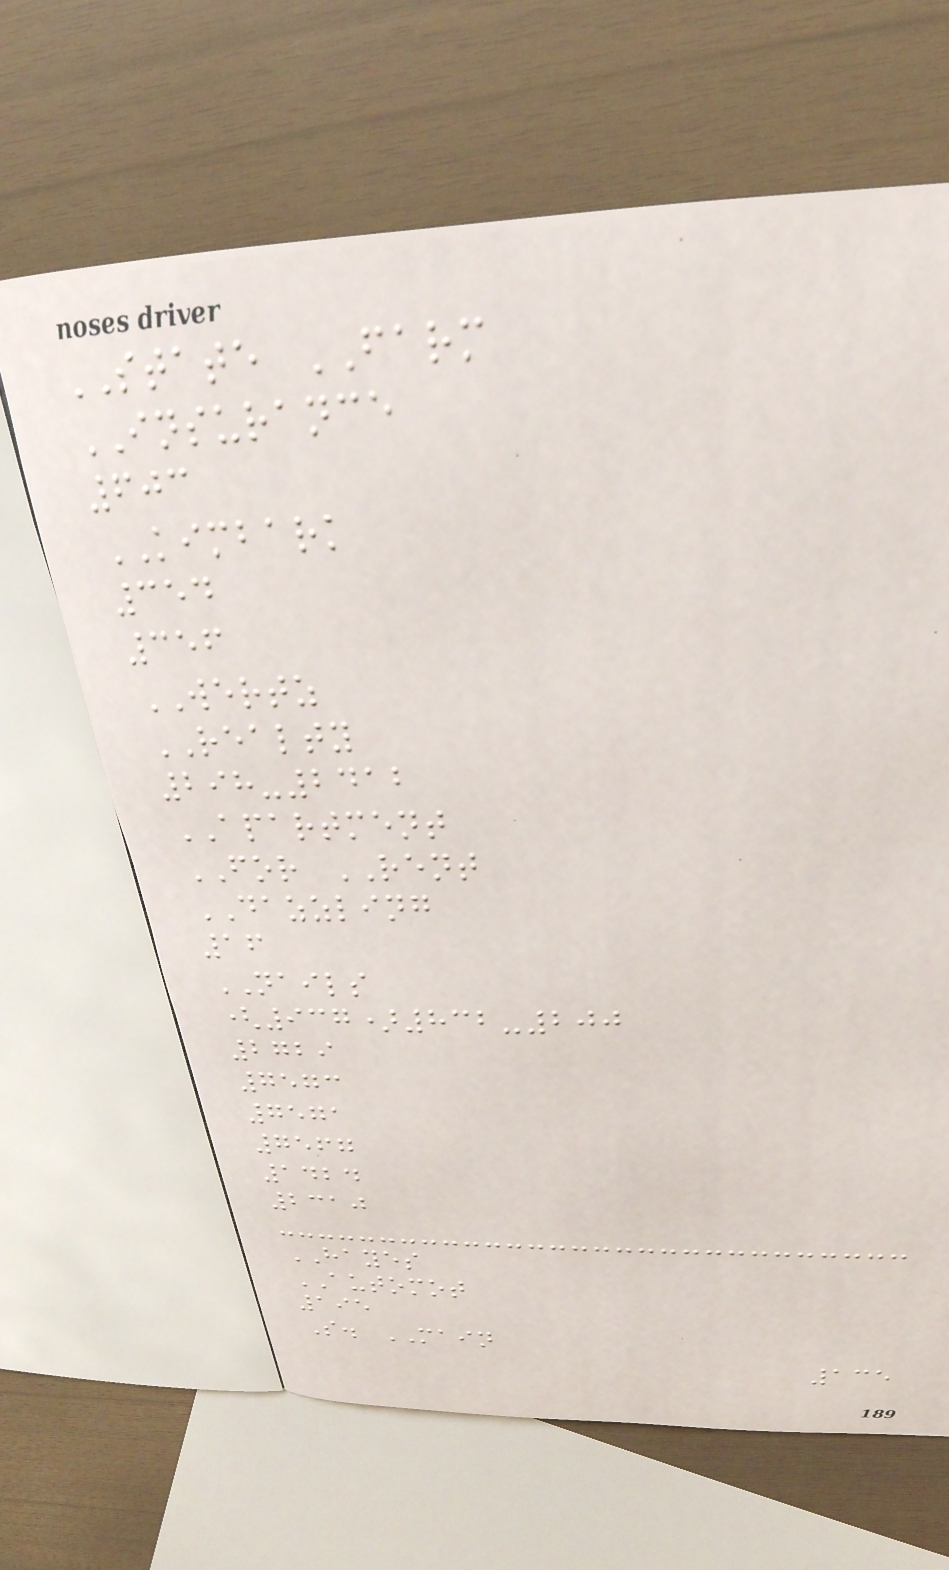STATE FARM
INSURANCE
603
KIMBARK
354
356
WERTZ
REALTY
298-2412
APARTMENT
FOR RENT
DAZZLING
16
NAILS
(937)832-200
2729
7573
7571
7567
1424
2310
HAYES
AUTOMOT
195
S. MAIN
135
